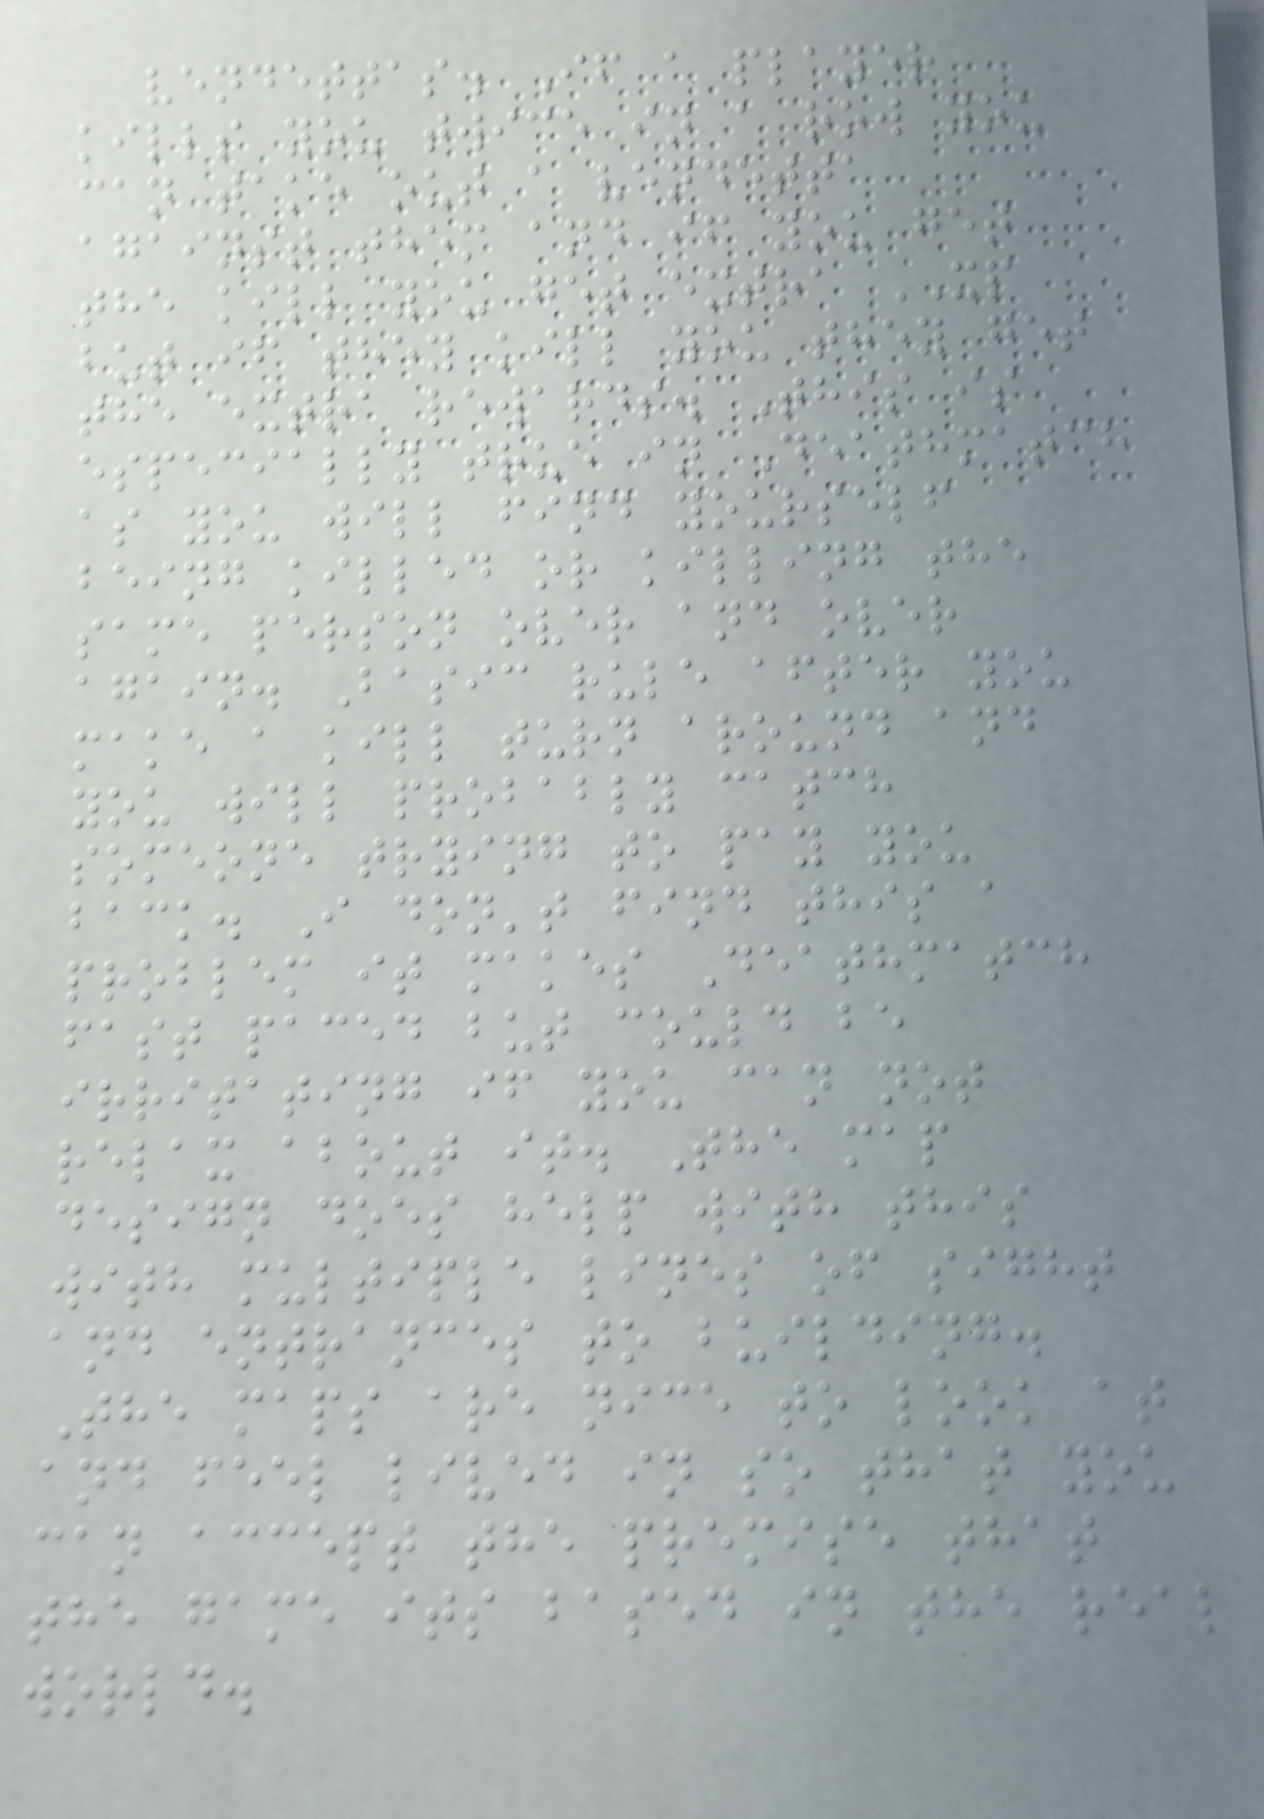vendettas. If a player
kills you twice in a row you
can take out a vendetta
against them and if you get
the kill you get extra XP
but if they kill you they get
the extra rewards. This is
especially true in Deathmatch
as you will find yourself
being killed or killing the
same person over and over
again. Basic rule after you
make a kill turn around and
you will probably catch
someone trying to pay you
back. I don't find this a
problem it makes Deathmatch
fast paced but could be
irritating if you can not
relax about it. The map
design does help with this
with multiple lines of sight
and entrances to building.
The maps are nice to look at
and feel lived in so that you
can accept the premise that
the game its based in the real
world.
